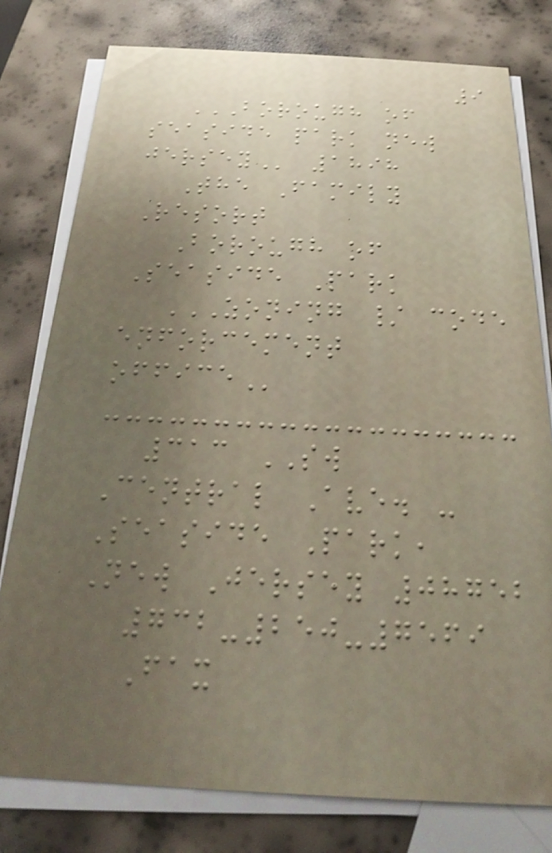9
BOROUGH OF
SEASIDE PARK NEW
JERSEY 1898
The Family
Resort
Borough of
Seaside Park
ZONING / CODE
ENFORCEMENT
OFFICE
313 SW
Central Ave. -
Seaside Park,
New Jersey 08752
732-250-7569
Fax
